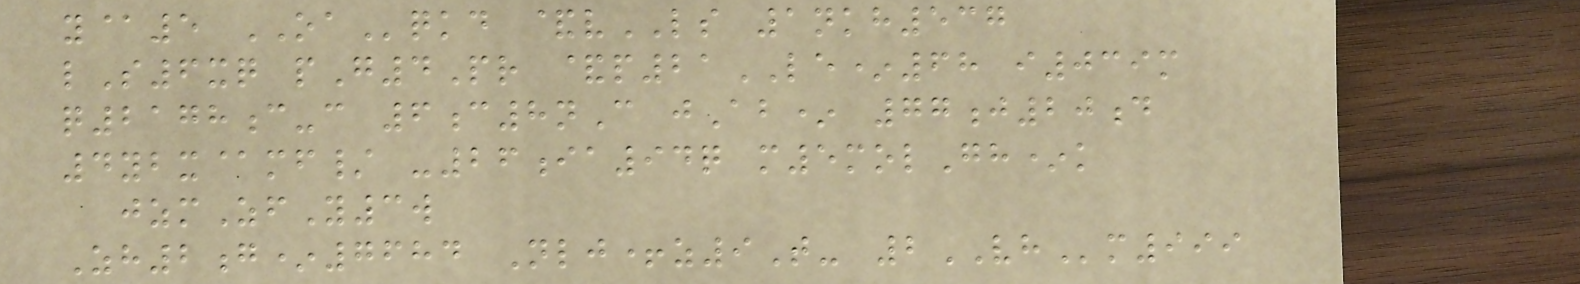y@5 OAqkd &vLS 1nkh537
lS6xq pG4Pr &p21LE*68 i039m
q2178c-c 6c8nC jAb* 77j20d
4ybx@mf/ -26ia94q m5molGh*k
jzmZfY3w
Zh2g*7684 Nlj+z9T- 2VHm999
